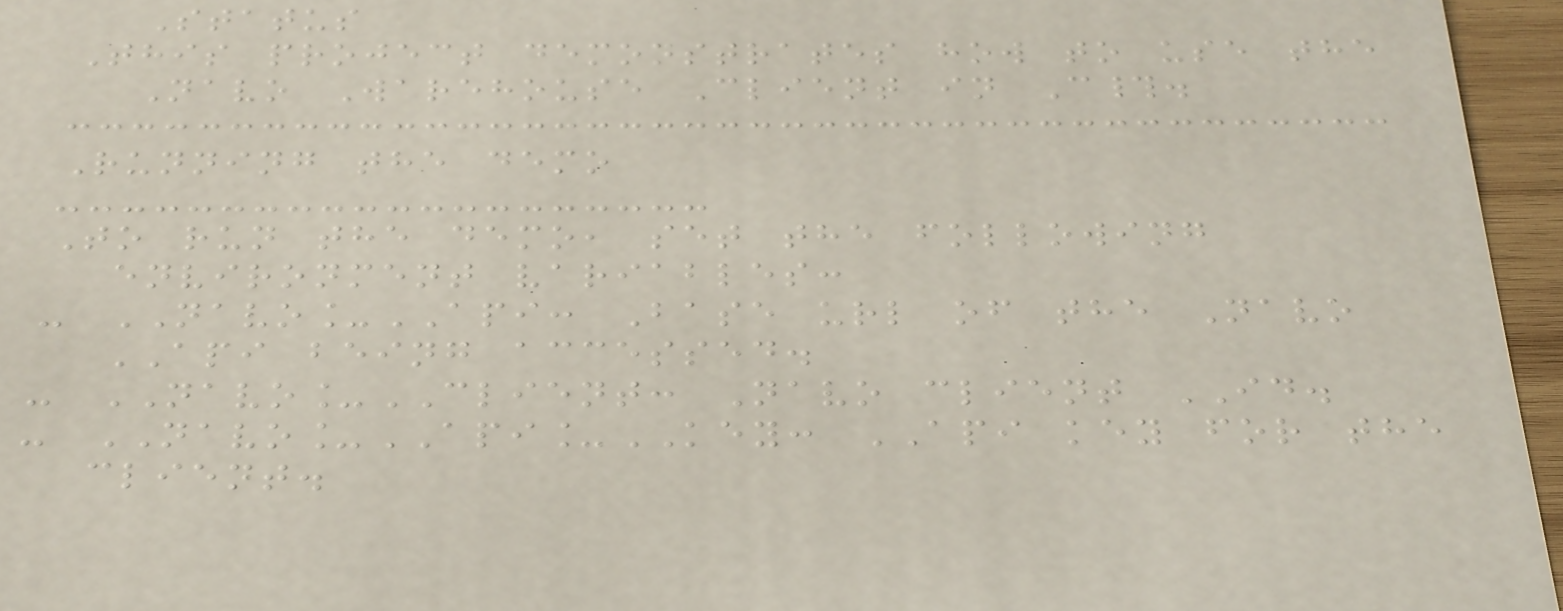Status
This project demonstrates how to use the
Navo Warehouse Client in C#.
Running the demo
To run the demo, set the following
environment variables:
- NAVO_API: Base url of the Navo
API being accessed.
- NAVO_CLIENT: Navo client ID.
- NAVO_API_KEY: API key for the
client.
